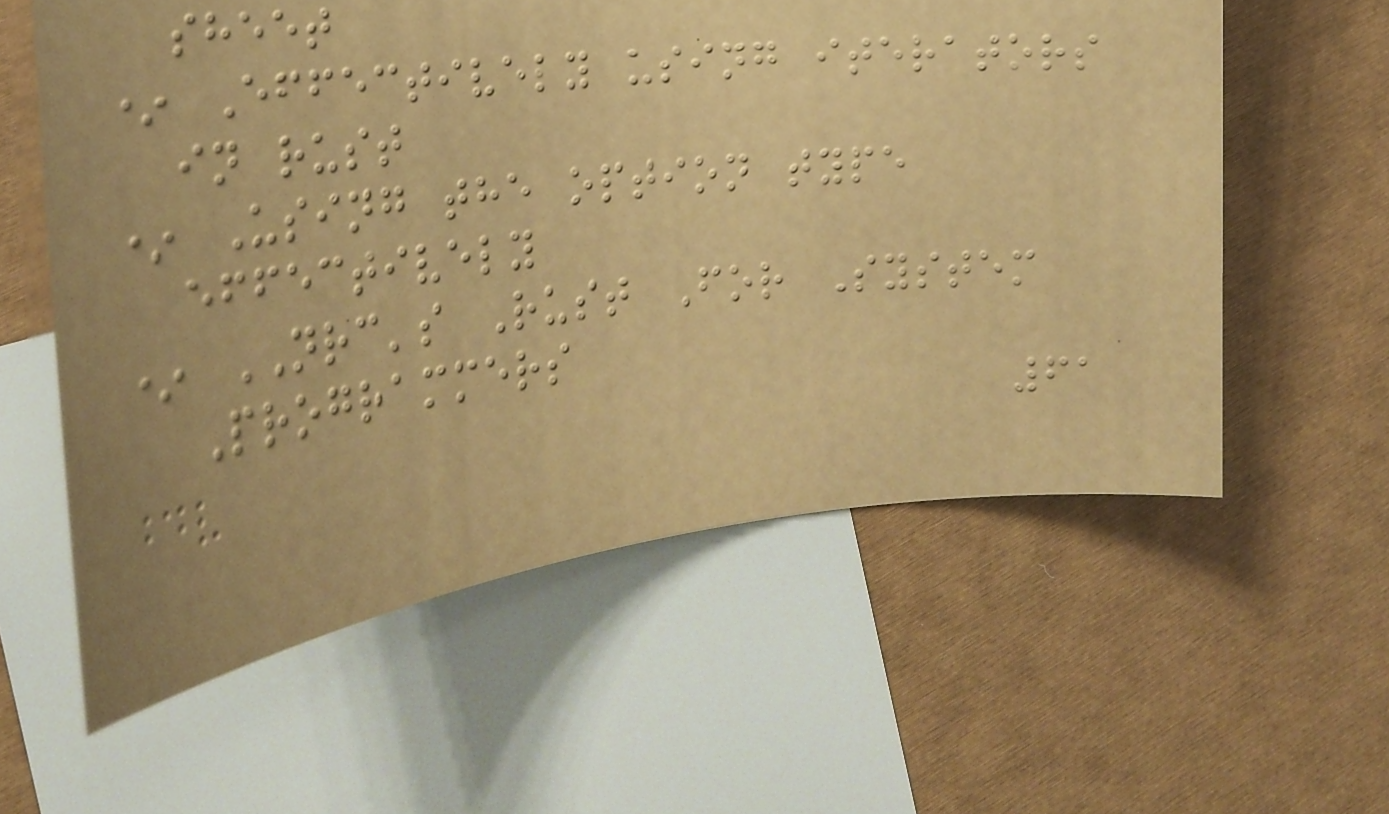sheet
* Effectively using iterators
in rust
* Using the option type
effectively
* NRC's Rust For System
Programmers
61
